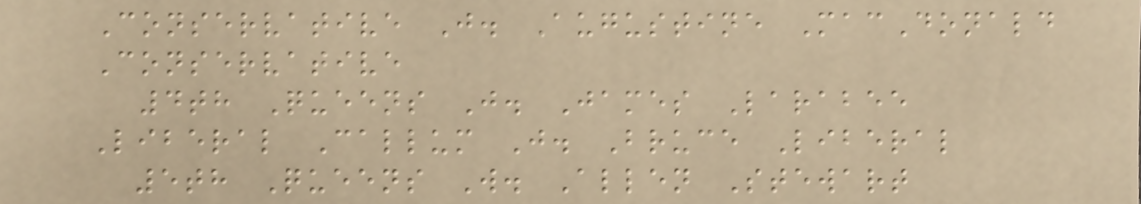Conservative J. Augustine MacDonald
Conservative
4th Queens J. James Larabee
Liberal Callum J. Bruce Liberal
5th Queens W. Allen Stewart
